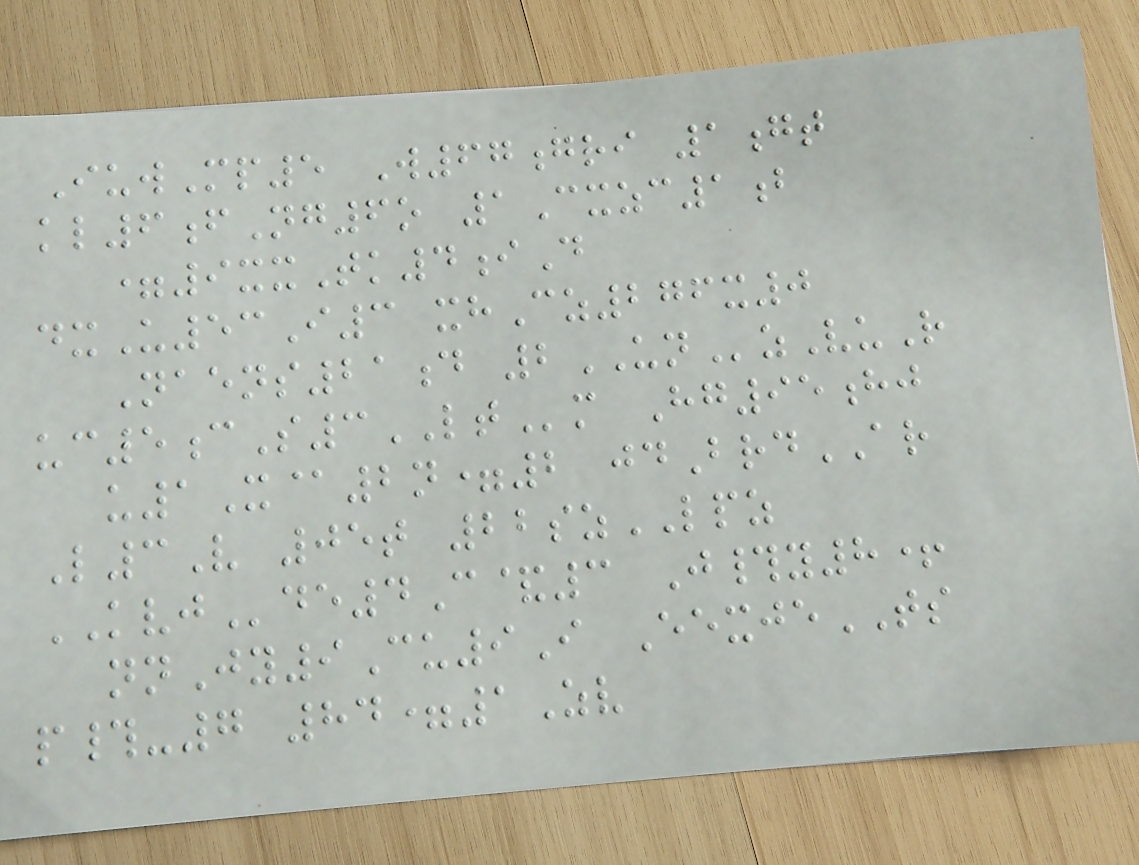IuwMp5 W67gri 1gt
kl6fNg6o 1Cxzc1b
=9xxTk4iD
dxU53I3 xhCz276x0
Naens21d 2UNzVuR
uc5cS3LTm Hg95hj
u1X@2n=2 jdBrdAR
L3V 05t 22szLPZ
KVJde4C&3 J#y8+
nnJy9Cu9I EexjeTS
p#-7 84=1Zv
